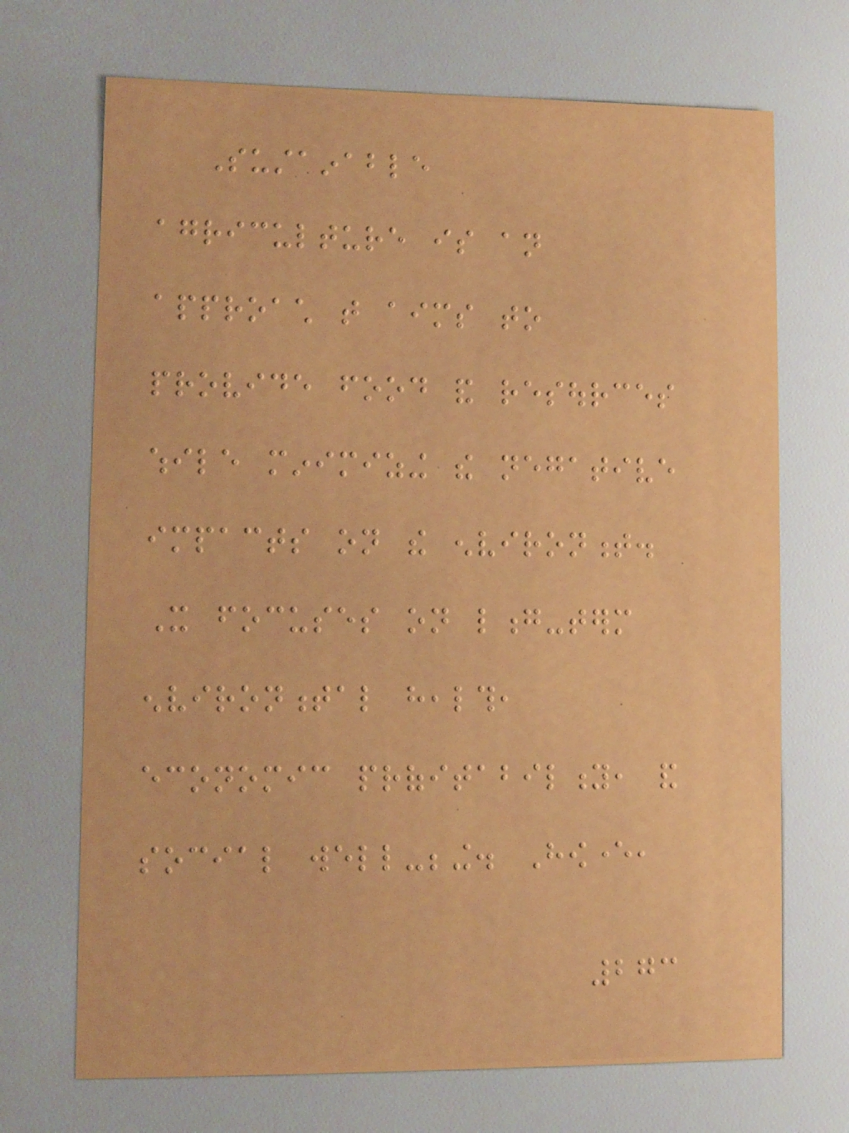Sustainable
agriculture is an
approach that aims to
provide food and resources
while minimizing the negative
impacts on the environment.
It focuses on long-term
environmental health,
economic profitability, and
social well-being. However,
273
